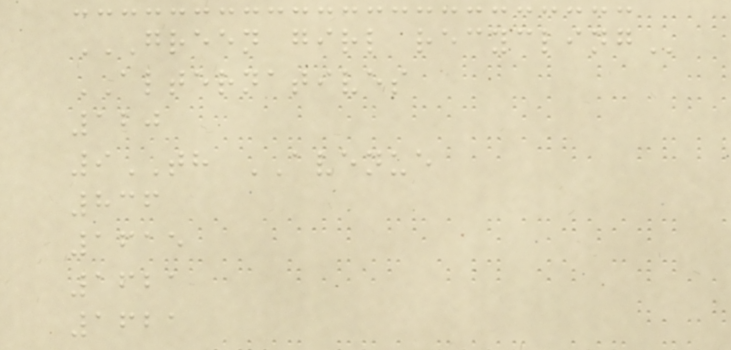GREEN GIRL RECYCLING
ALTERNATIVES
120
9TH AVENUE
836
1615
1621
1621
